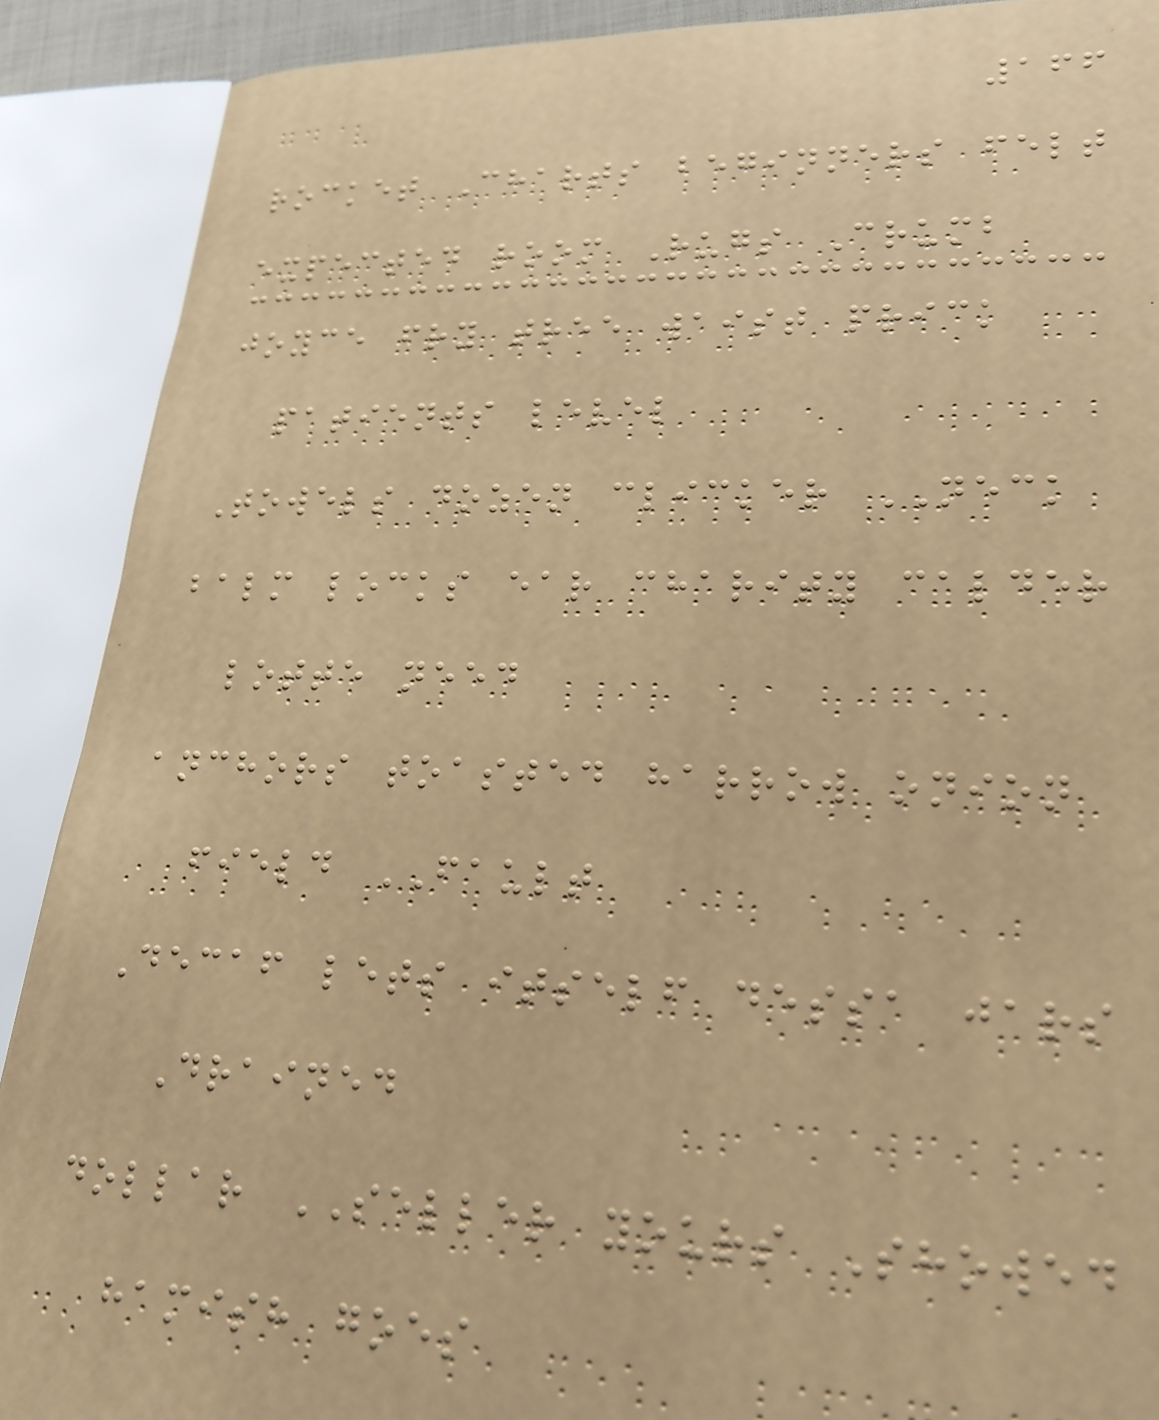166
rocket Charts beginners felt
expected room Rugs Crumb
joyce fry tree waist prick
patients level
Towels dozen clicker NECK
balm locks ear charity calder
lotte need
anchors toasted harrow onion
field FAULT
Decaf lets itself dessa jars
Drained
dollar SELLER yours Showed
hamish goes
